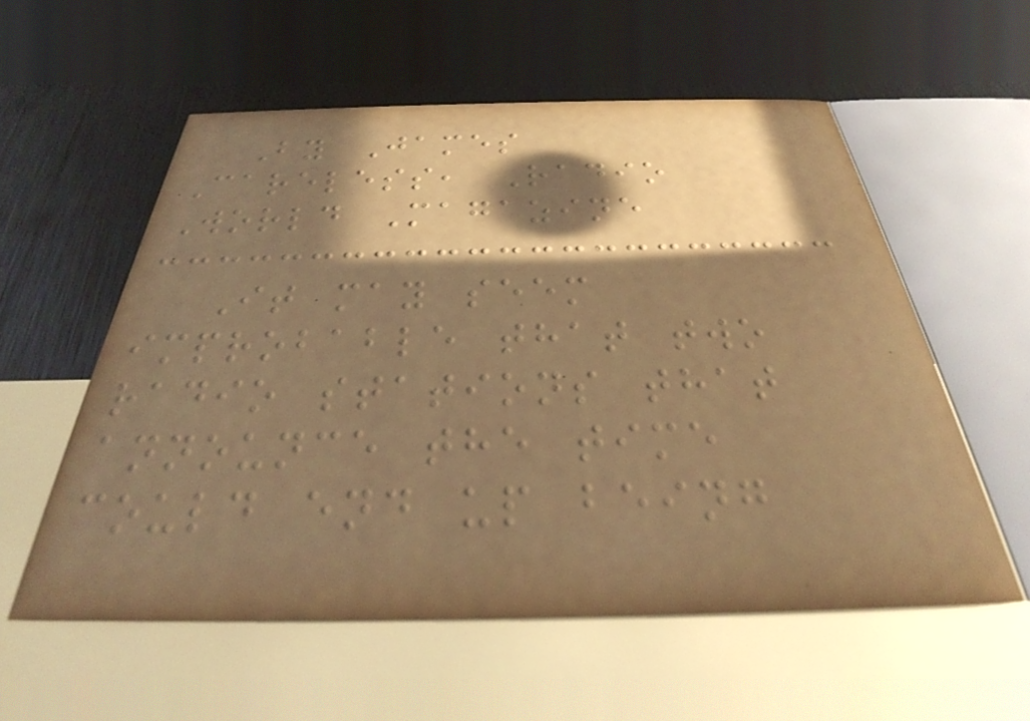By James
Careless, Radio
World Magazine
It may seem
improbable that two
radio stations that
announce the time
could end up being
